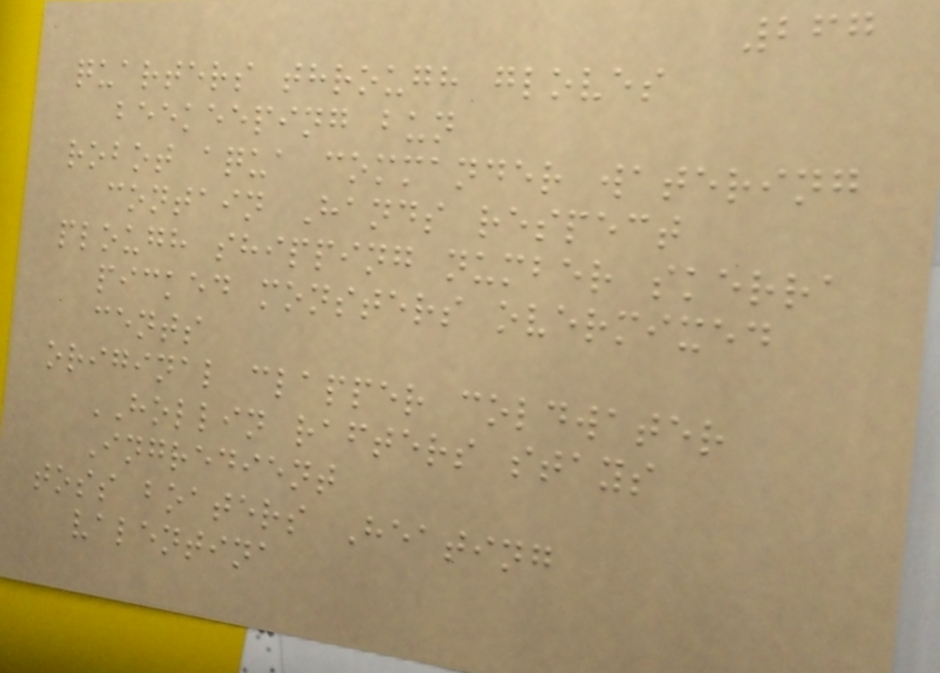267
quarters through gloves
beekeeping bun
robot aqua commander watering
contain Hands respect
plough shipping number skerra
picked monsters overmixed
cents
original clapper coldwater
HOLLIN rafters stays
Ingredient
toss boaters Heating
valentina
